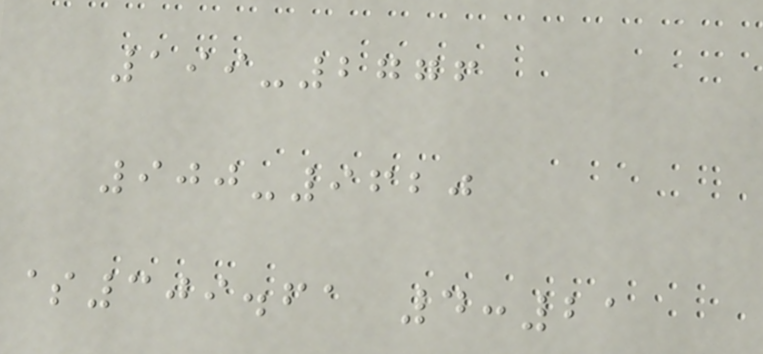199-2776
900-9620
$309.61 4:21
